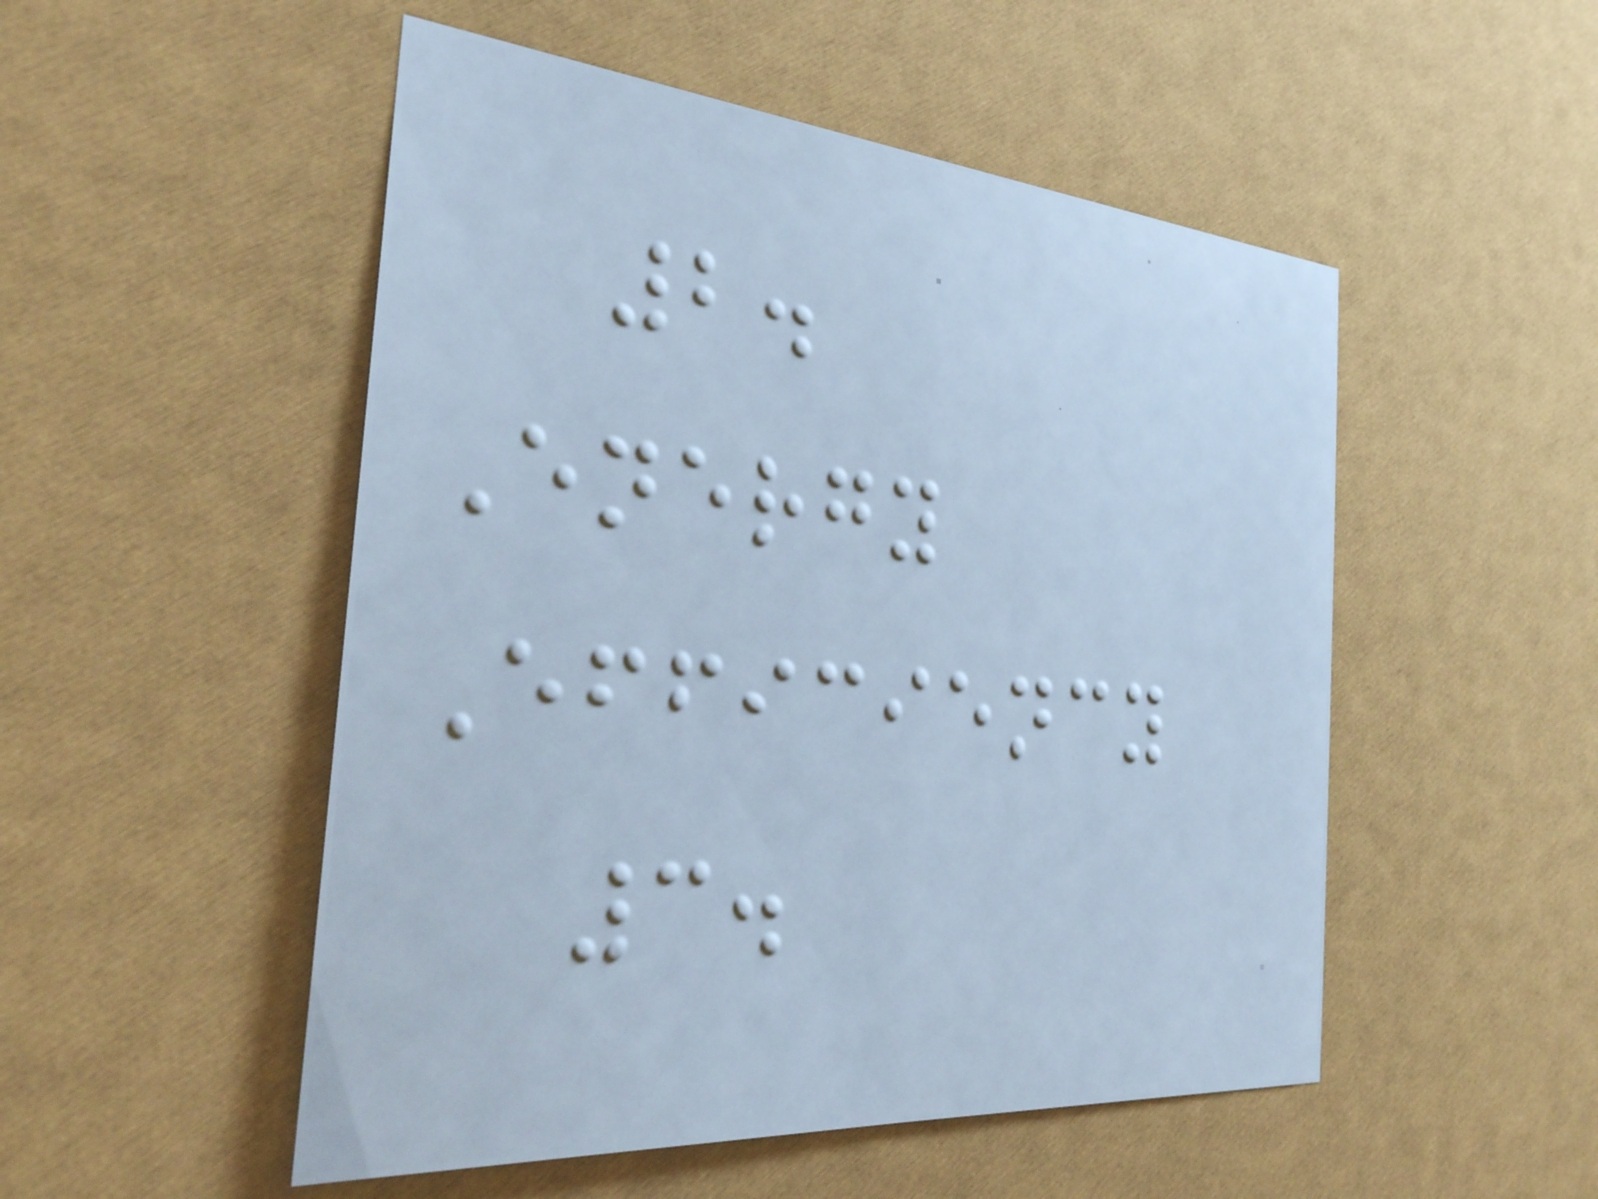2.
Energy
Efficiency
3.
